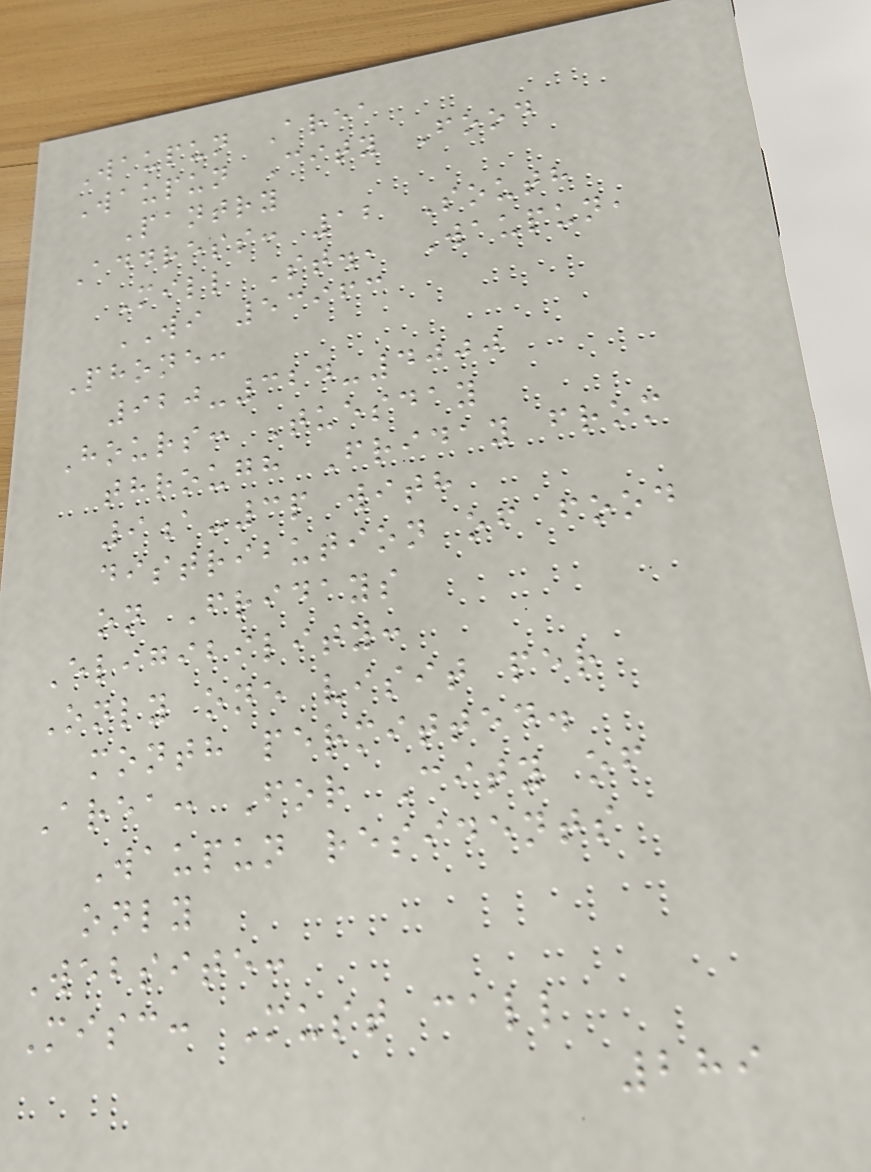Waupun Area
Waupun City Food
Pantry
Address: 12 South
Mill St., Waupun,
WI 53963
Phone:
920-324-4000
Hours: Tuesday
through Friday from
9a-3p with
distribution of food
on Fridays
Eligibility:
Only one visit per
month permitted.
Area: For City of
Waupun residents
only
Website:
Misc: Must call
289
